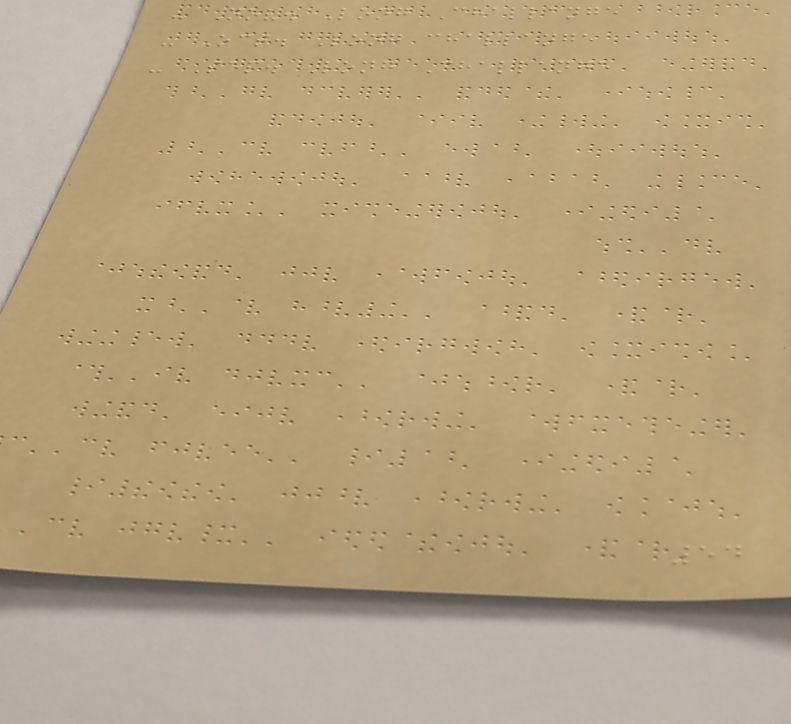- Nov. Long Challange
- Oct. Long challange
- Sep. Long Challange
54
